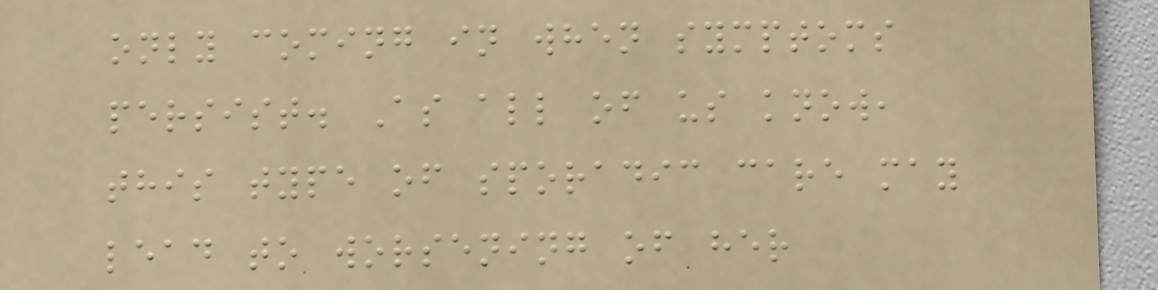only coming in when symptoms
persist. As all of us know,
this type of sporadic care may
lead to worsening of her
